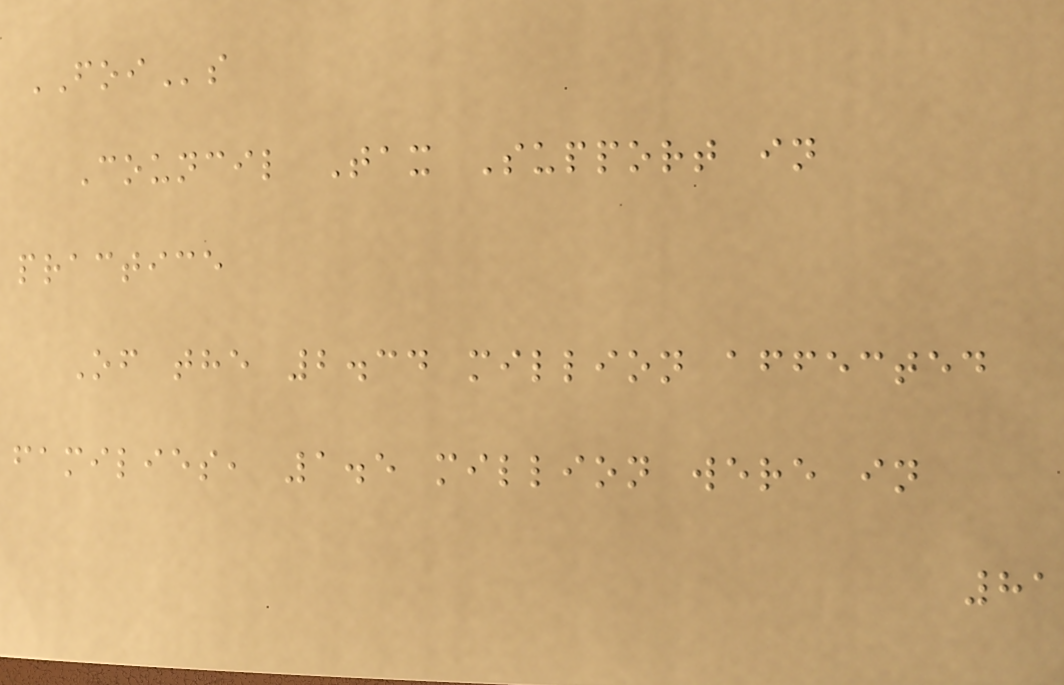FOIs
Council Tax Support in
practice
Of the 2.34 million affected
families, 1.5 million were in
81
